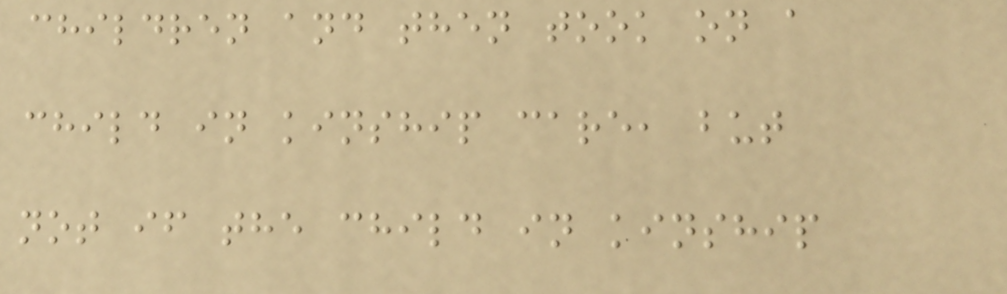children and then took on a
child in kinship care, but
not if the child in kinship
